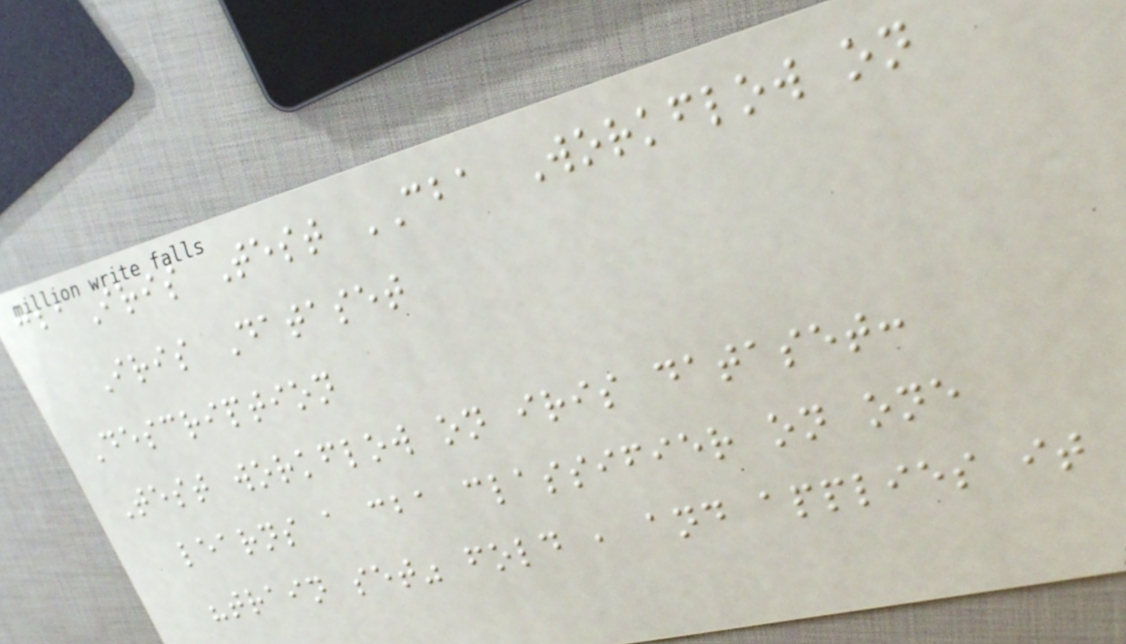cbaIris Test CBA Workflow on
Iris Dataset
Description
Test workflow on iris dataset:
learns a cba classifier on one
"train set" fold , and applies it
